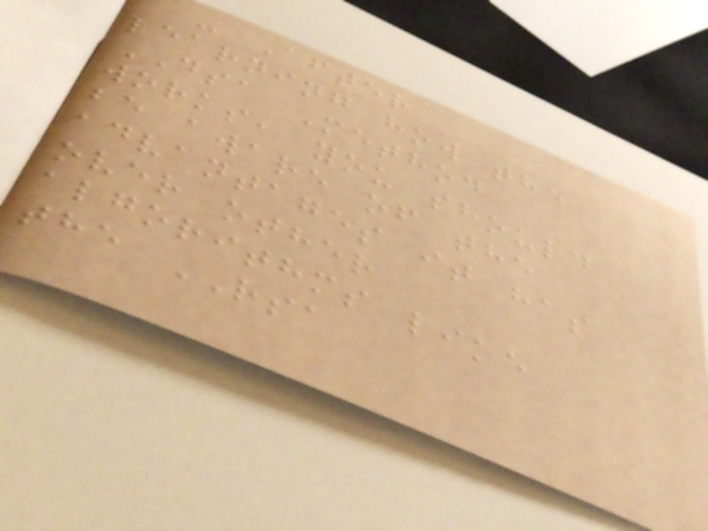- After
learning how the
DSA Method
works, you should
be aware of the
advantages it has
over other
algorithms like
the RSA
